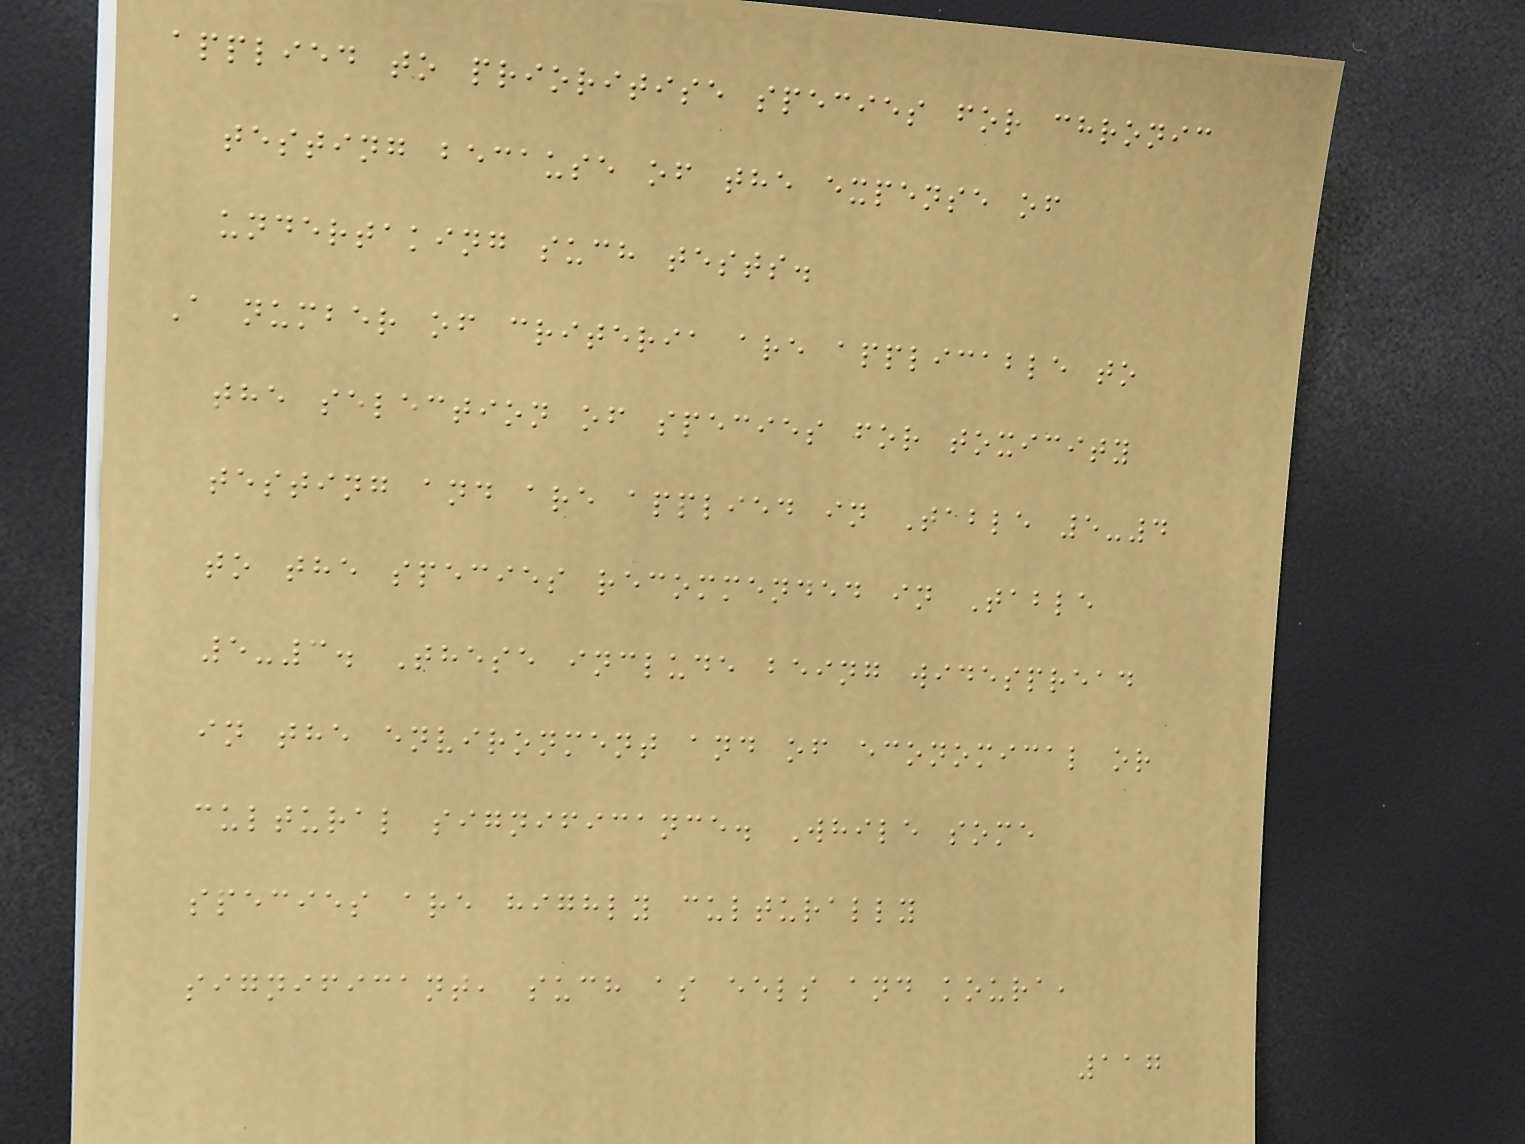applied to prioritise species for chronic
testing because of the expense of
undertaking such tests.
A number of criteria are applicable to
the selection of species for toxicity
testing and are applied in Table 5-4
to the species recommended in Table
5-3. These include being widespread
in the environment and of economical or
cultural significance. While some
species are highly culturally
significant, such as eels and koura,
117
